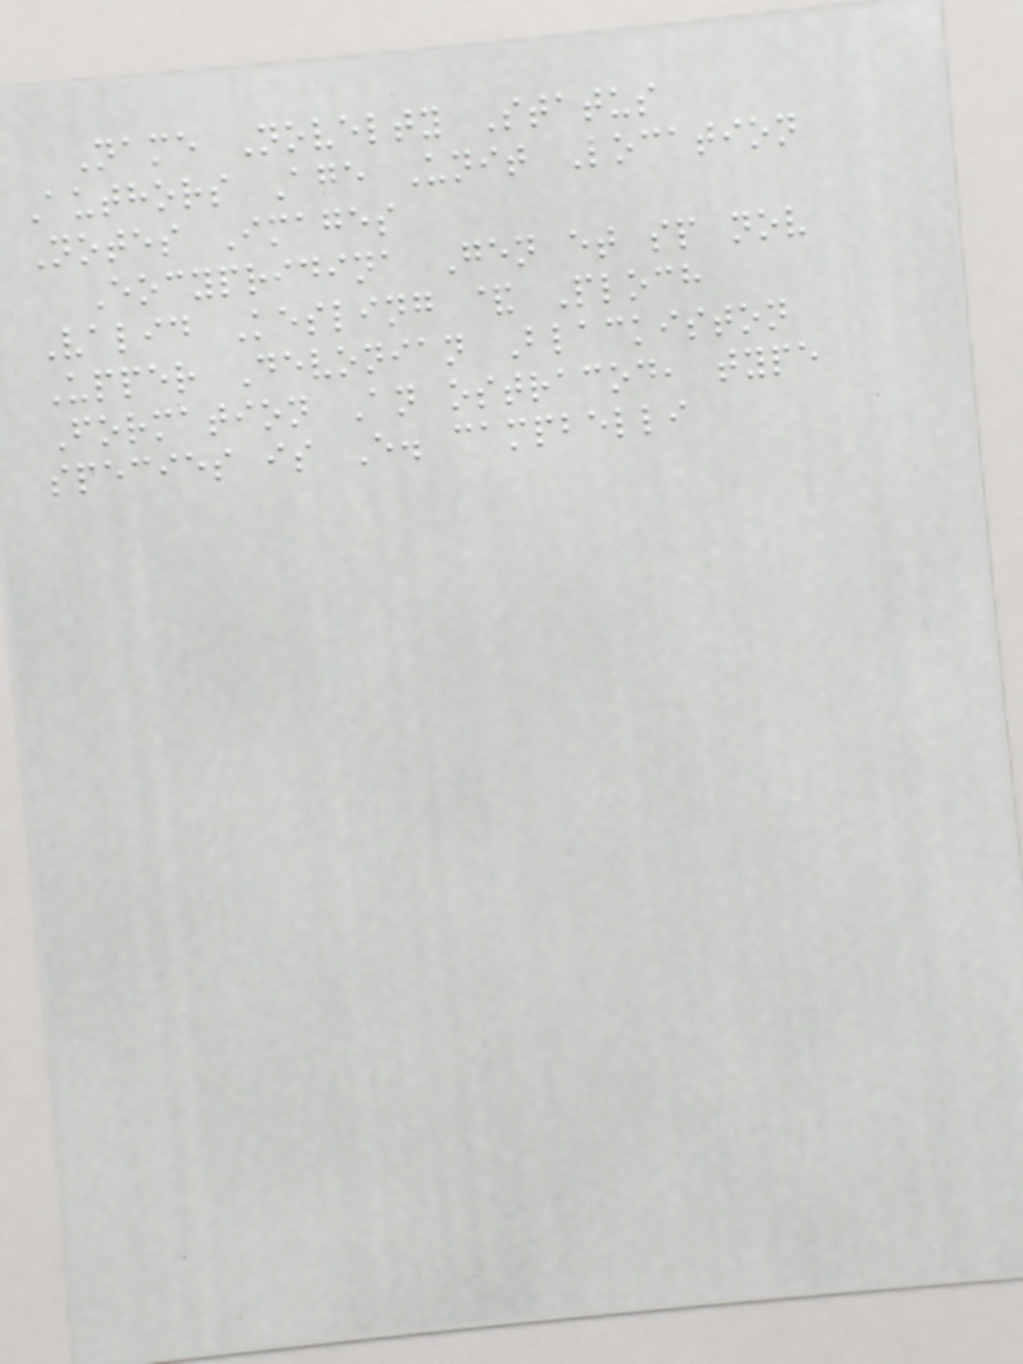Name Novelty Status
Authors Age Unit Location
Notes Images
Eocypridina Gen et sp nov
Valid Kesling & Ploch
Upper Devonian Blackiston
Formation An ostracod, type
species is E. campbelli
